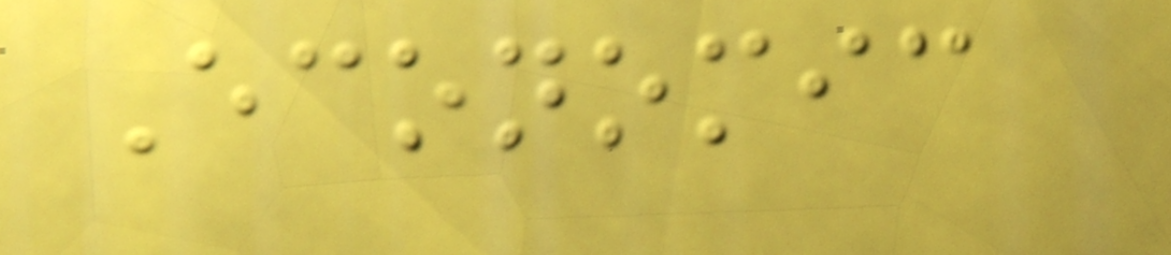Economic
